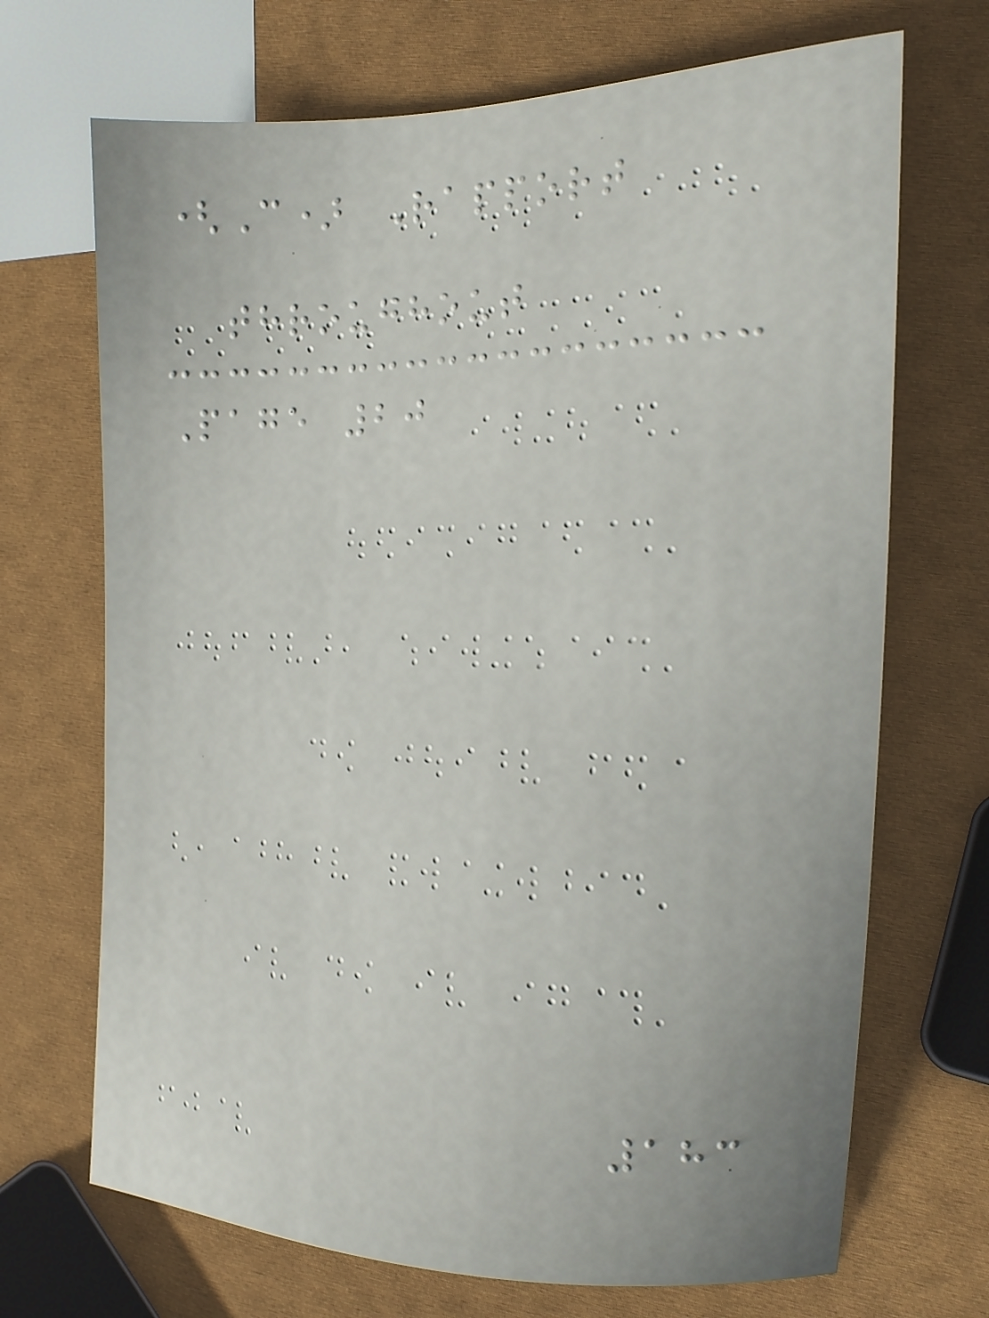(C) Rapport
throughout
Page 20
183
